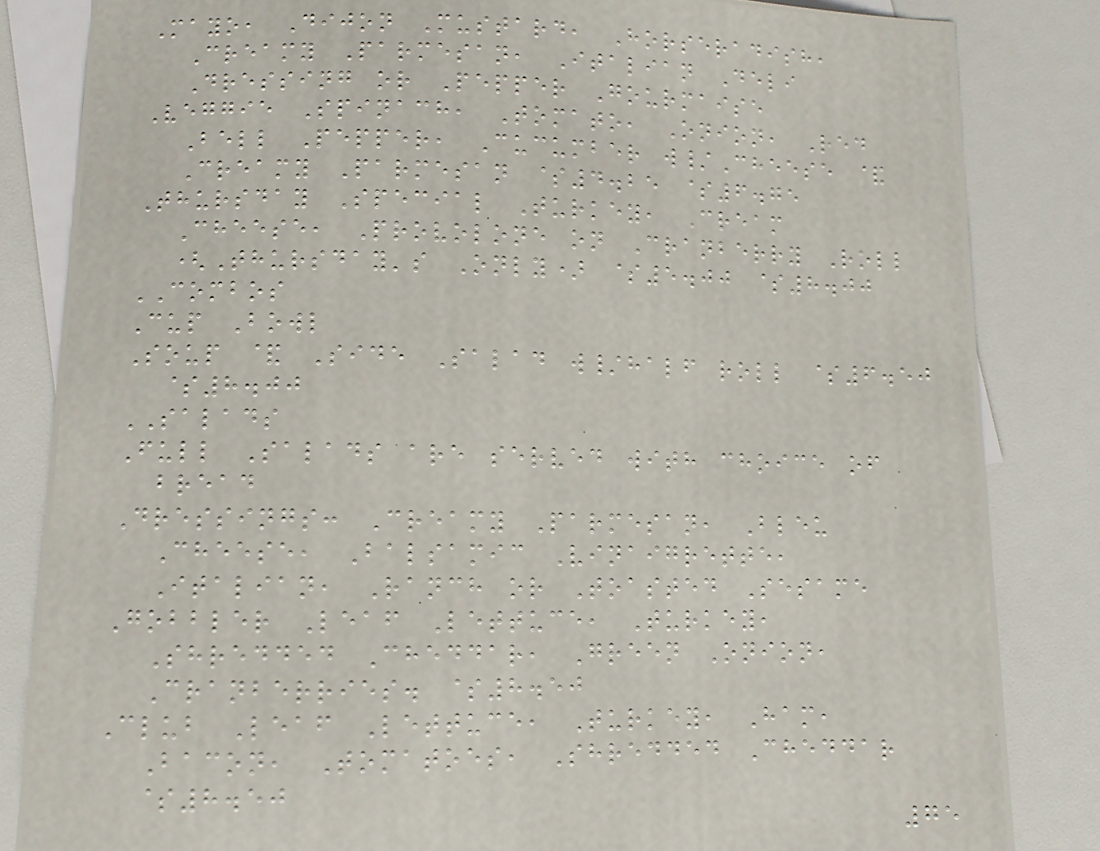Mayo, Dijon Mustard, Horseradish,
Creamy Parmesan, Italian Deli
Dressing or Pepper Gourmaise
Veggie Spinach, Tomato, Onion, Red
Bell Pepper, Cucumber w/Cheese &
Creamy Parmesan $4.25 $6.75
Thursday Special Turkey, Cream
Cheese, Provolone on Cranberry Roll
(Thursday's Only) $5.00 $8.00
COMBOS
Cup Bowl
Soup & Side Salad w/half roll $6.50
$8.00
SALADS
Full Salads are served with choice of
bread
Dressings: Creamy Parmesan, Bleu
Cheese, Balsamic Vinaigrette,
Italian, Ranch or Toasted Sesame
Gobbler Leaf Lettuce, Turkey,
Shredded Cheddar, Green Onion,
Cranberries. $8.50
Club Leaf Lettuce, Turkey, Ham,
Bacon, Tomatoes, Shredded Cheddar
$8.50
75
